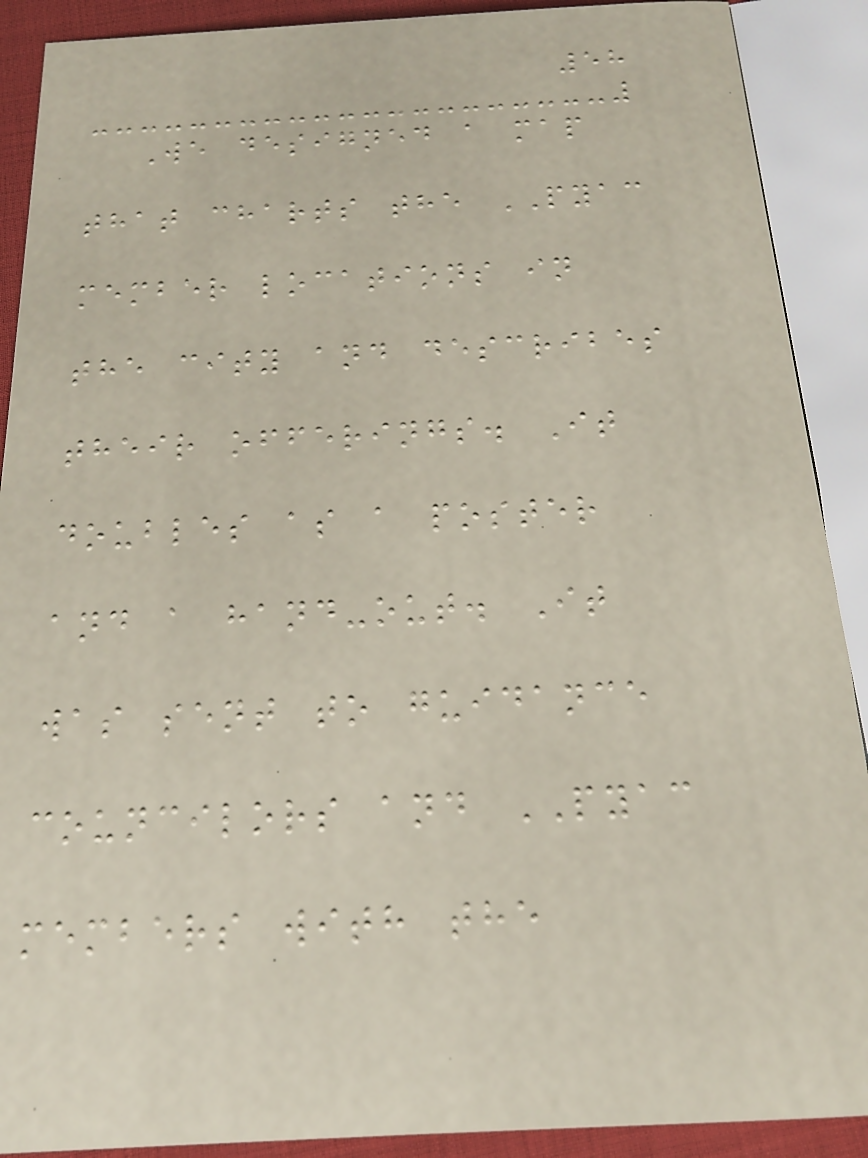58
We designed a map
that charts the PYAC
member locations in
the city and describes
their offerings. It
doubles as a poster
and a hand-out. It
was sent to guidance
councilors and PYAC
members with the
